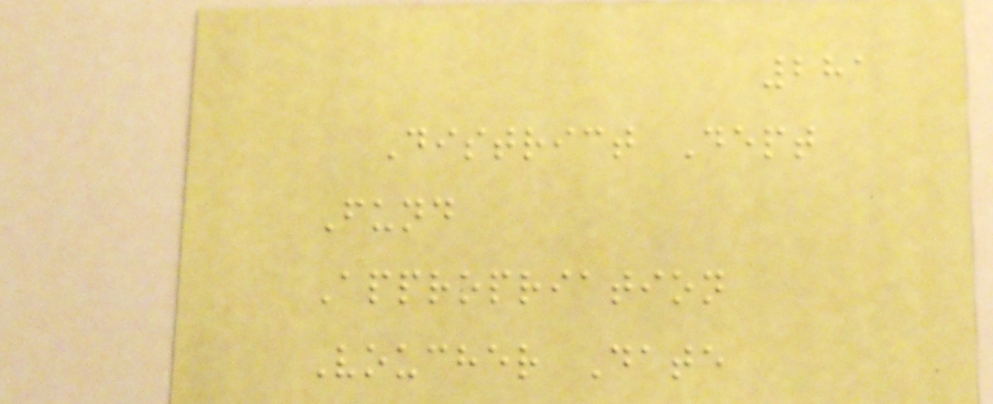281
District Dept
Fund
Appropriation
Voucher Date
